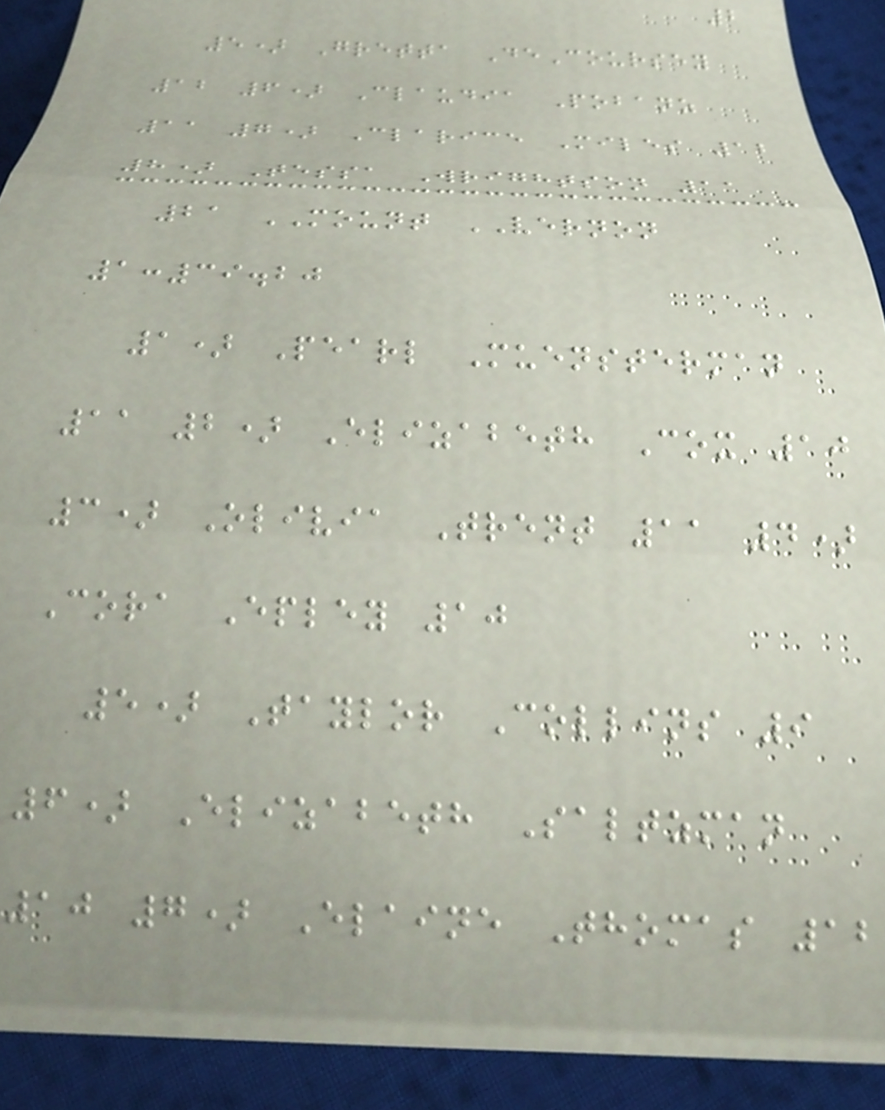2
5) Gretta DeCoursey
12 6) Claudia Pobanz
11 7) Clarice Miles 12
8) Tessa Wrightson 11
21 MOUNT VERNON
1:39.20
1) Pearl Muensterman
11 2) Elizabeth Cox 10
3) Olivia Trent 11 4)
Cora Epley 10
5) Taylor Collins 9
6) Elizabeth Saltzman
10 7) Elaine Thomas 12
